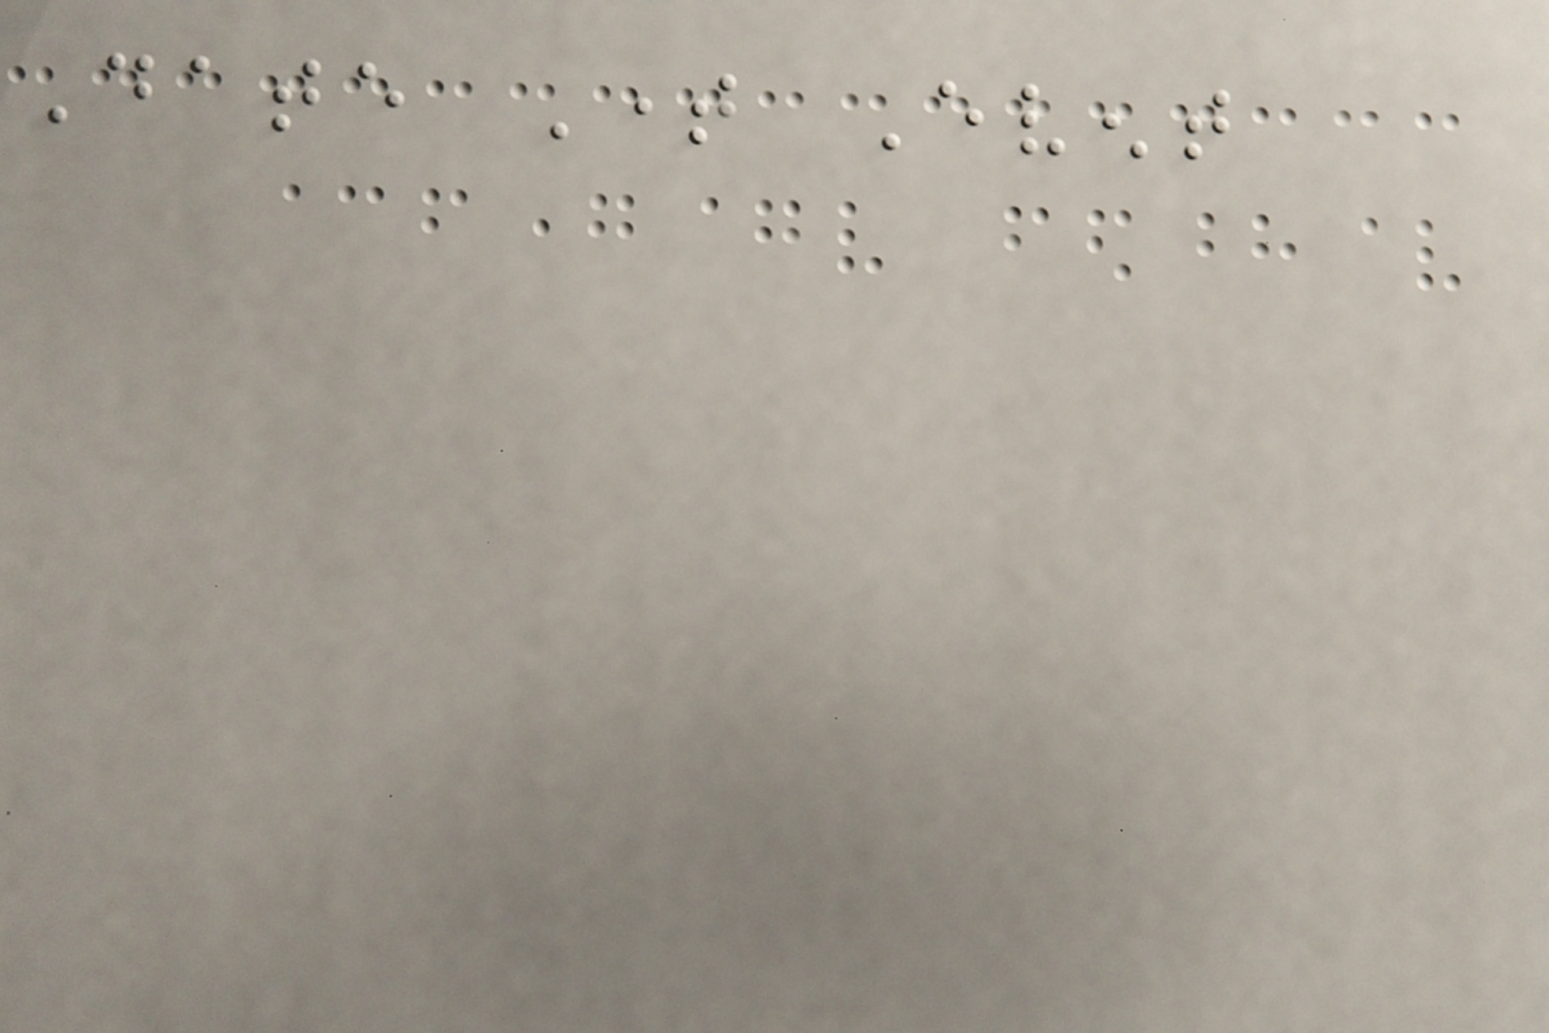Date Time Event
